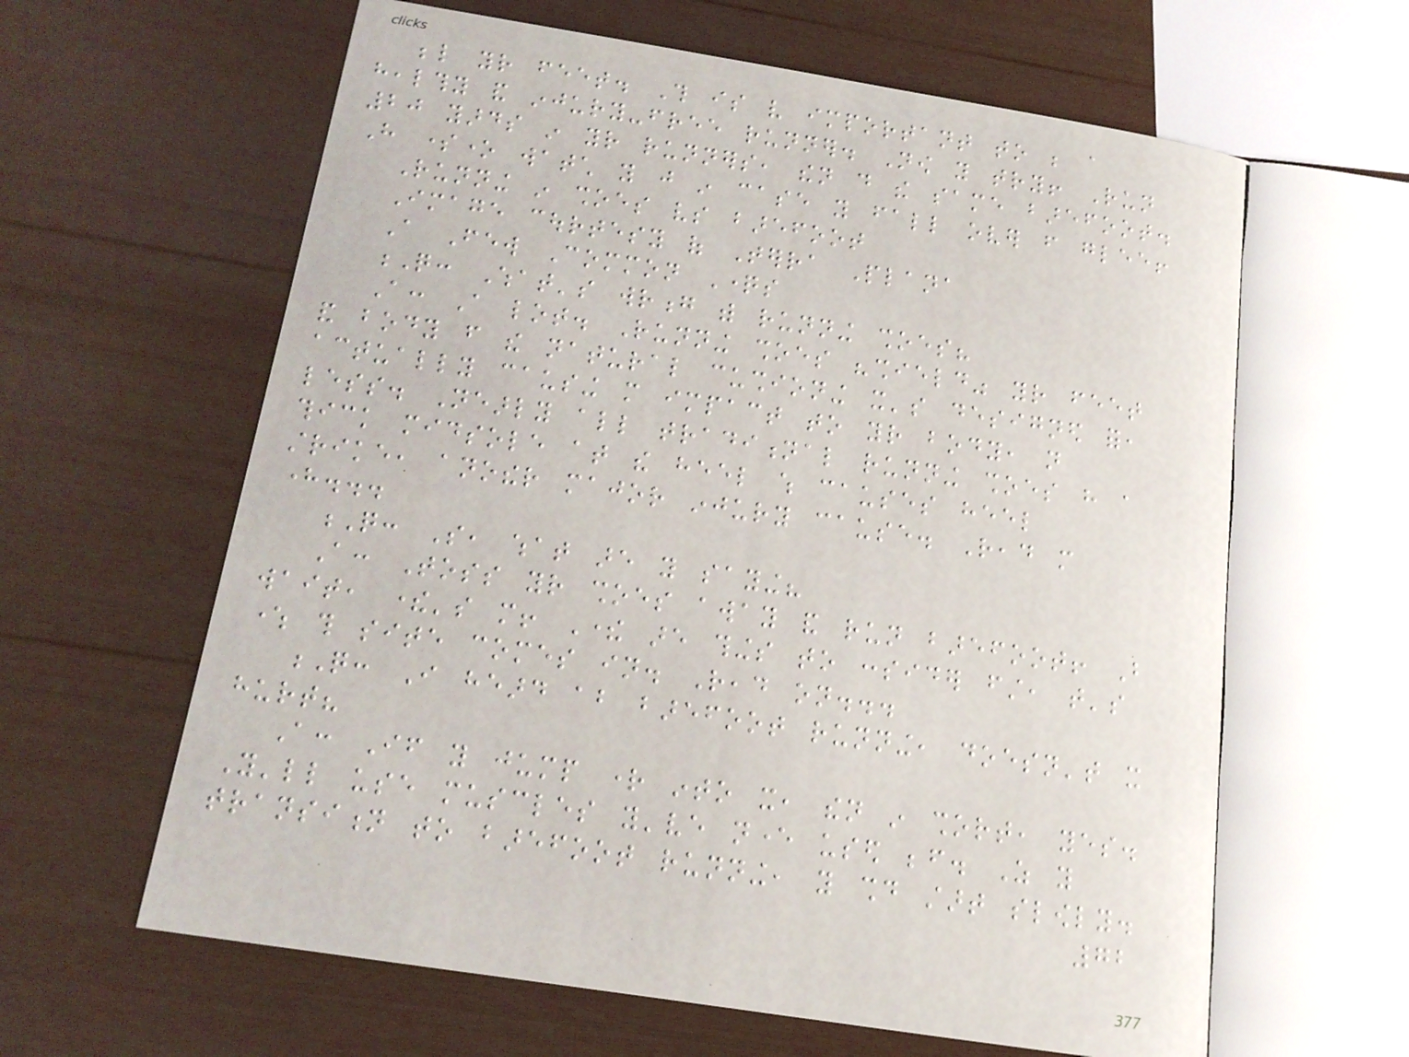below your feet. This is very important to be a
healthy and injury-free runner. Now you try! Run
20 yards in your runners, then do the same barefoot.
Have someone watch you just in case you fall over from glee!
Running in shoes vs barefoot
Image courtesy of Terra Plana
A Few Common Questions
Q: What's wrong with running shoes?
A: A lot. Running shoes "shield" your feet
and body from the natural cushioning it's designed for,
actually causing more impact to your body, not
less. Nearly all traditional running shoes have a
thick midsole at the heel which causes heel
strike, another major injury cause. Read more
here...
Q: So, what are you saying?
A: Toss your shoes away and run barefoot! But
wait, there's more! There are things to consider first, that's
where this site comes in. Read on...
Q: I heard about barefoot running, doesn't it
hurt?
A: If you jump right into it, then in short, yes.
You'll use muscles you've never used before. As you
transition to barefoot running, you should start slowly.
72
